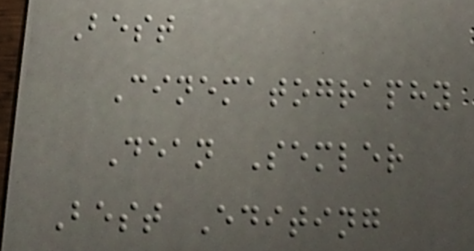Best
Cinematography
Dean Semler
Best Editing
